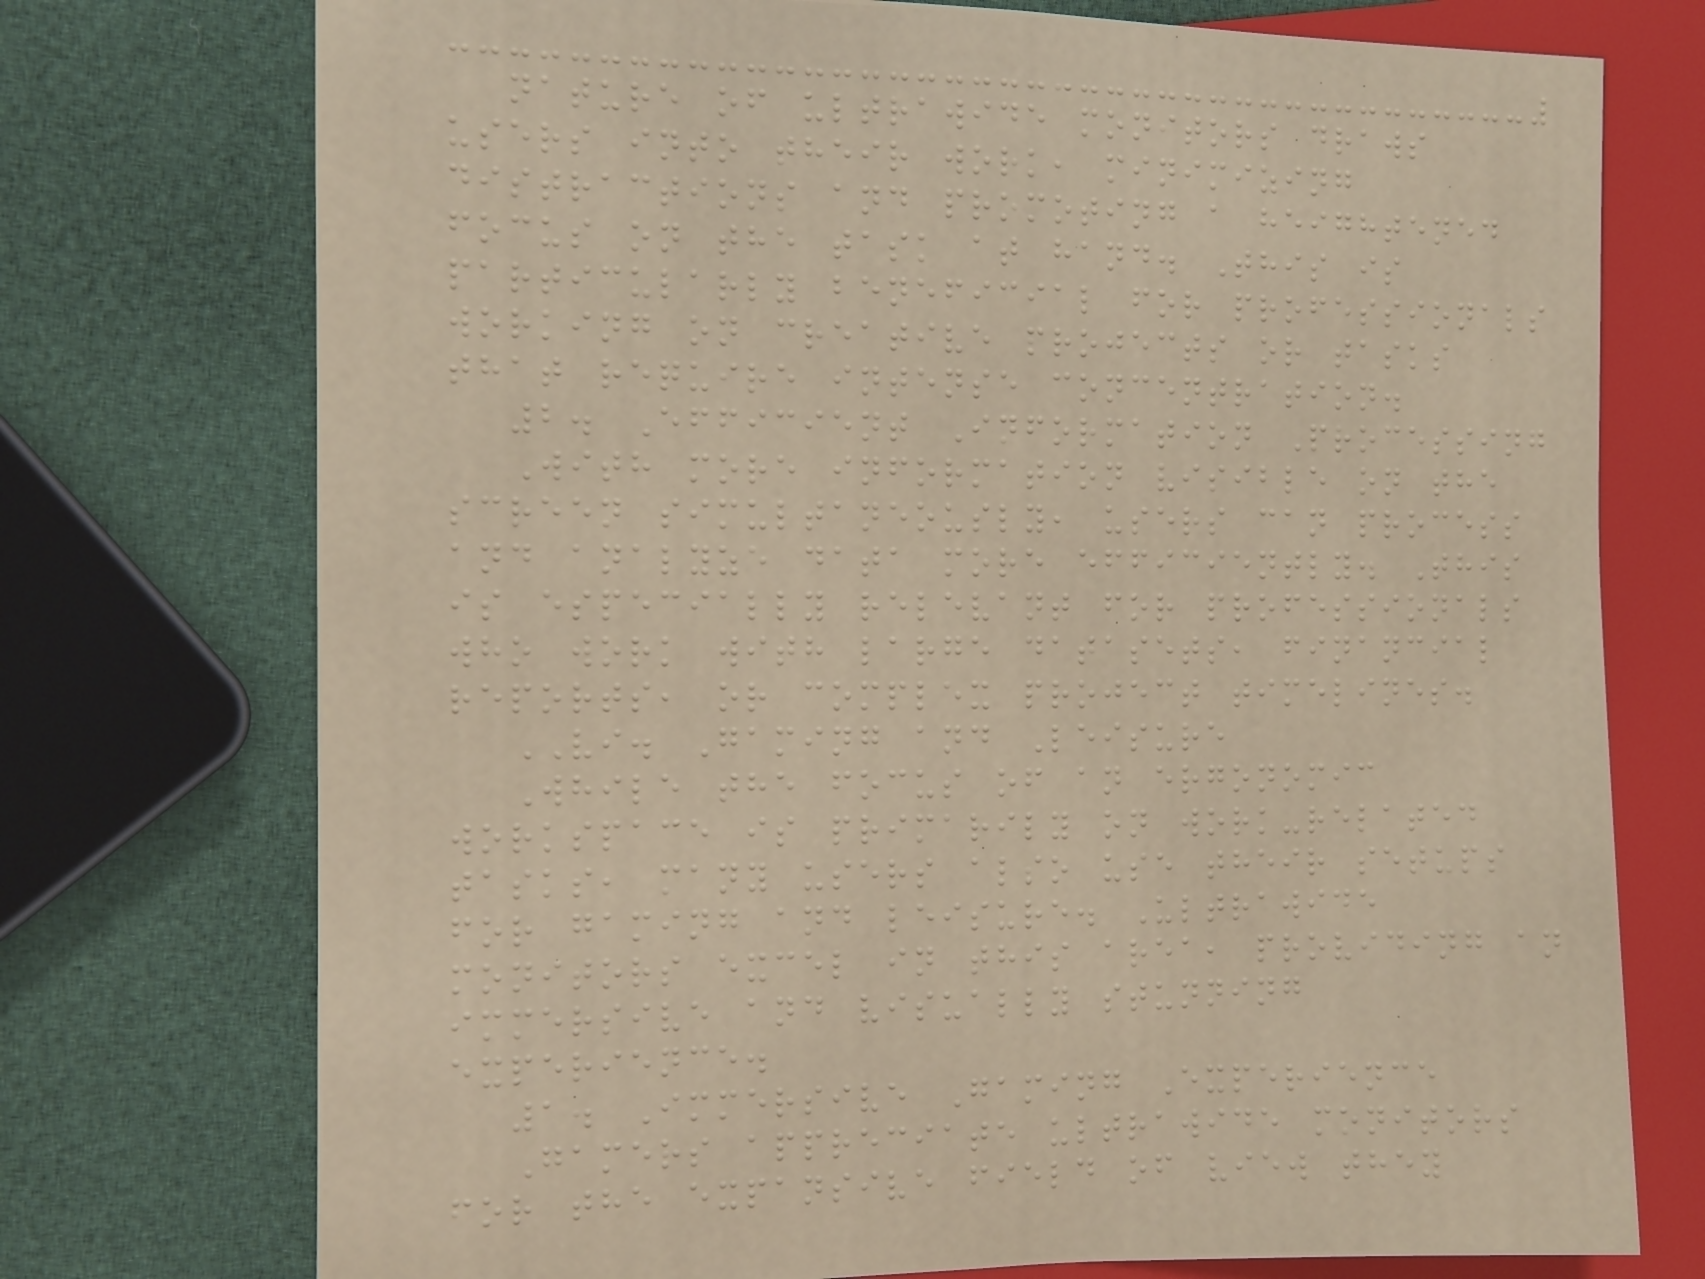nature of ultrawide monitors draws
users into their work, minimizing
distractions and promoting a heightened
focus on the task at hand. This is
particularly beneficial for professionals
working on creative projects or tasks
that require intense concentration.
2. Efficient Information Processing
With more information visible on the
screen simultaneously, users can process
and analyze data more efficiently. This
is especially relevant for professionals
who work with large datasets, financial
reports, or complex project timelines.
VI. Gaming and Leisure
While the focus of an ergonomic
workspace is primarily on work-related
tasks, many users also use their setups
for gaming and leisure. Ultrawide
monitors excel in this area, providing an
immersive and visually stunning
experience.
1. Immersive Gaming Experience
Gamers appreciate ultrawide monitors
for the expansive field of view they
